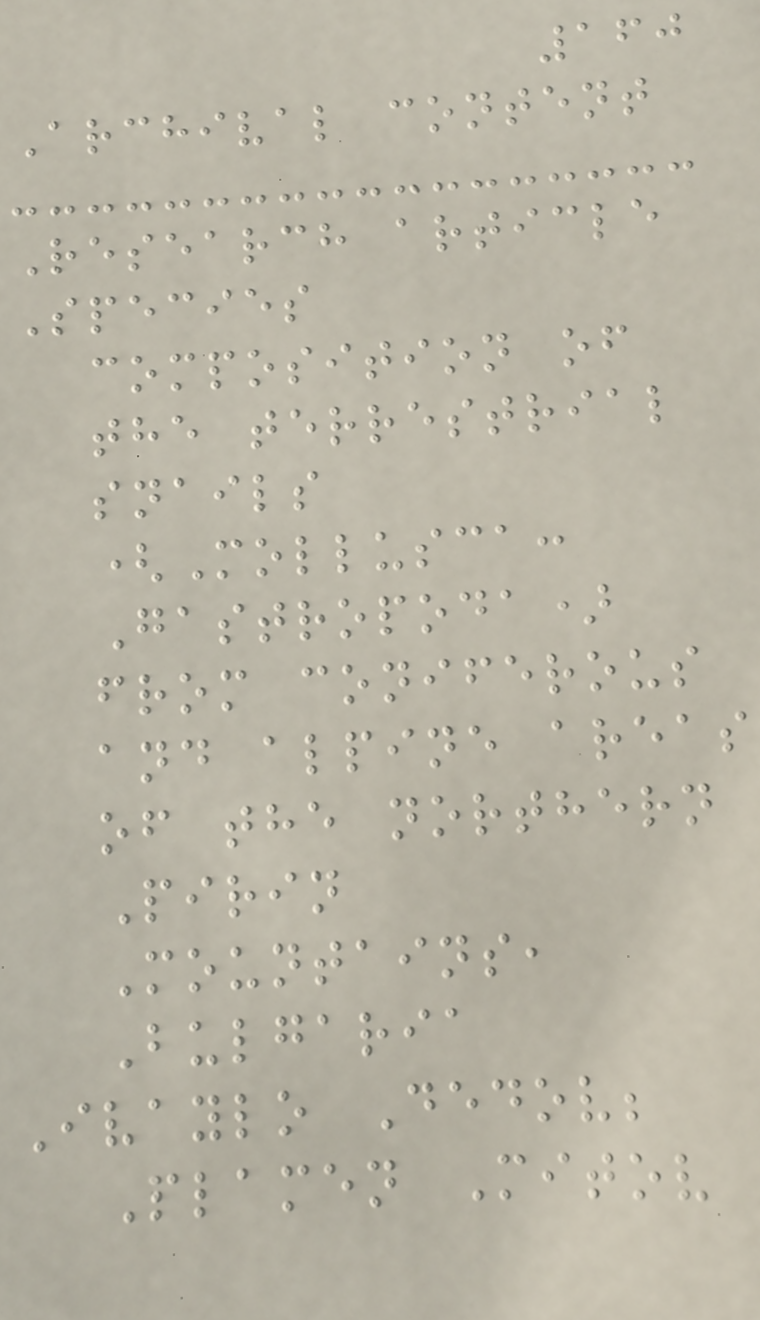160
Archival content
Research article
Species
composition of
the terrestrial
snails
(Mollusca:
Gastropoda)
from coniferous
and alpine areas
of the northern
Pirin
Mountains,
Bulgaria
Ivaylo Dedov;
Plamen Mitov
